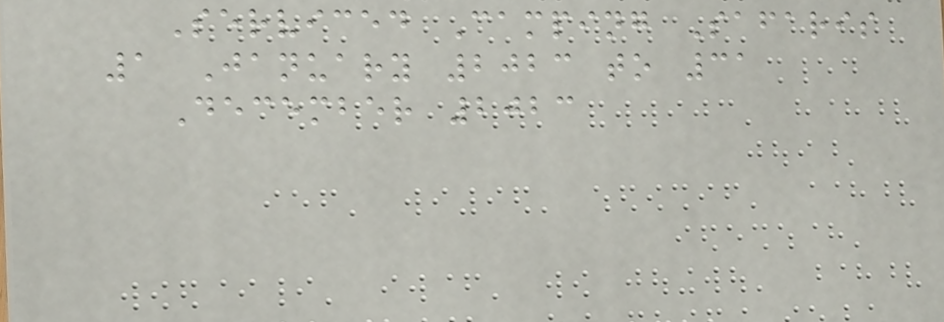Serviced Camping Safaris
1 January 2023 to 31
December 2023
